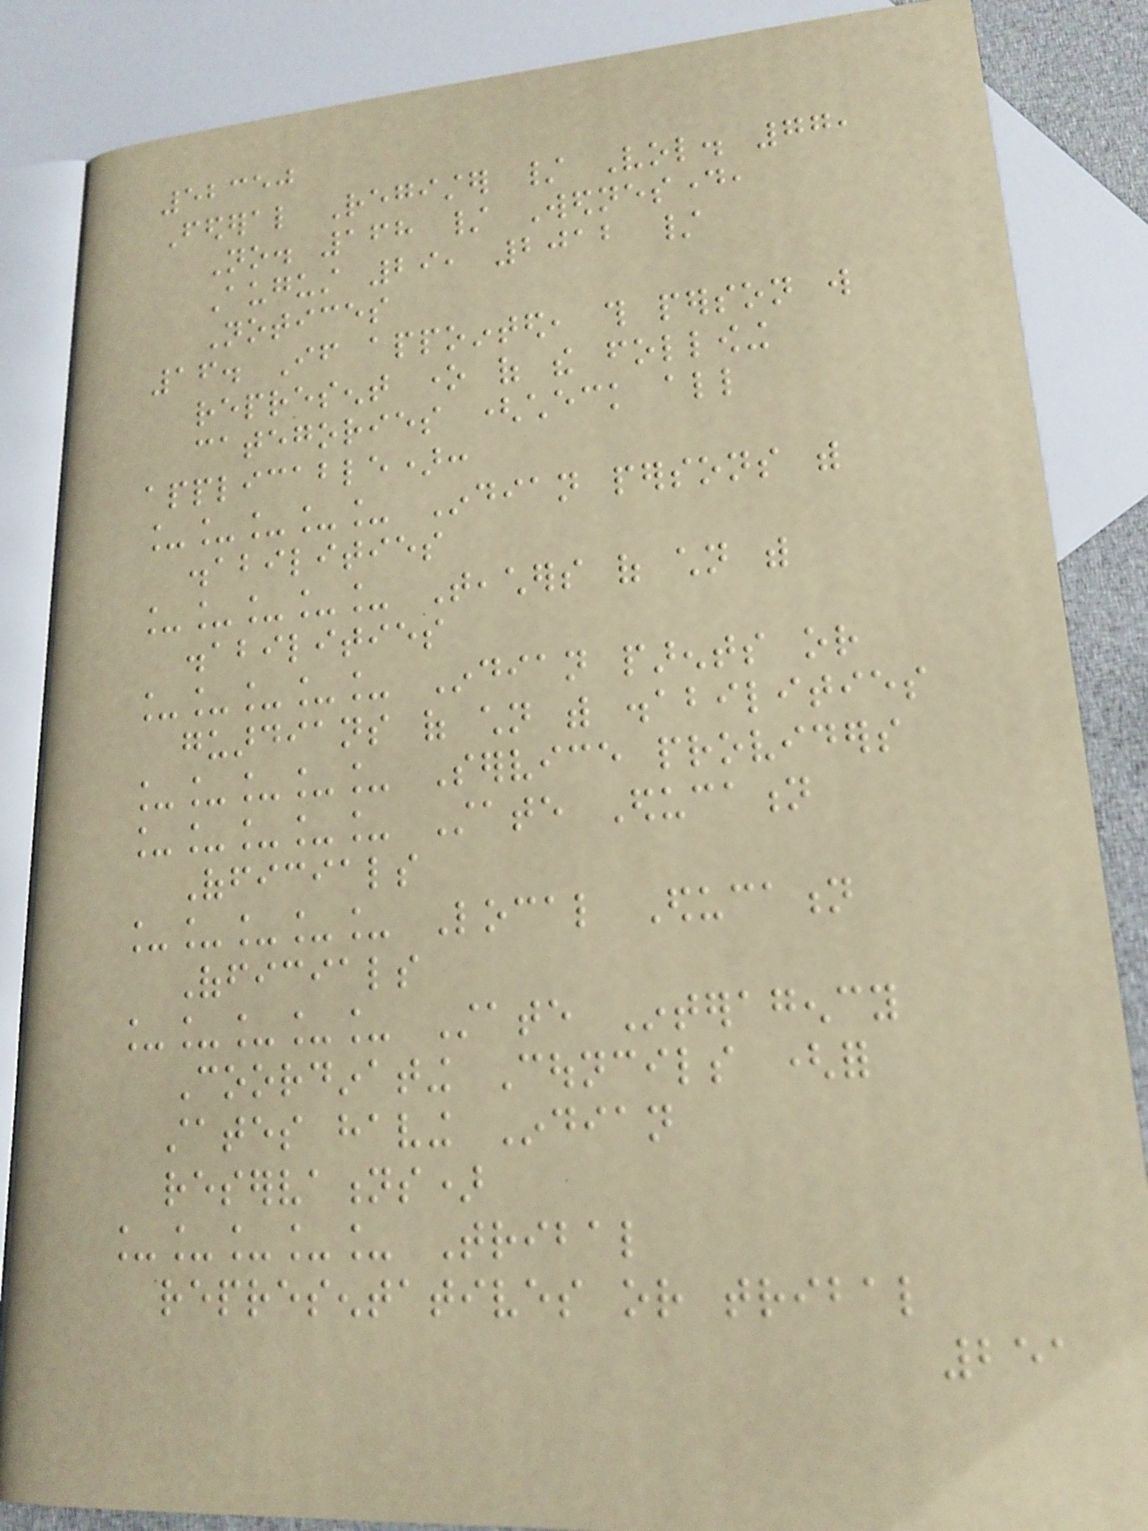52350
Federal Register / Vol. 77,
No. 168 / Wednesday,
August 29, 2012 /
Notices
16. If appointed, this person will
represent one of the following
categories (check all
applicable):
_____ Indian persons with
disabilities
_____ Teachers of children with
disabilities
_____ Indian parents or
guardians of children with disabilities
_____ Service providers
_____ State Education
Officials
_____ Local Education
Officials
_____ State Interagency
Coordinating Councils (for
states having Indian
reservations)
_____ Tribal
representatives or tribal
251
